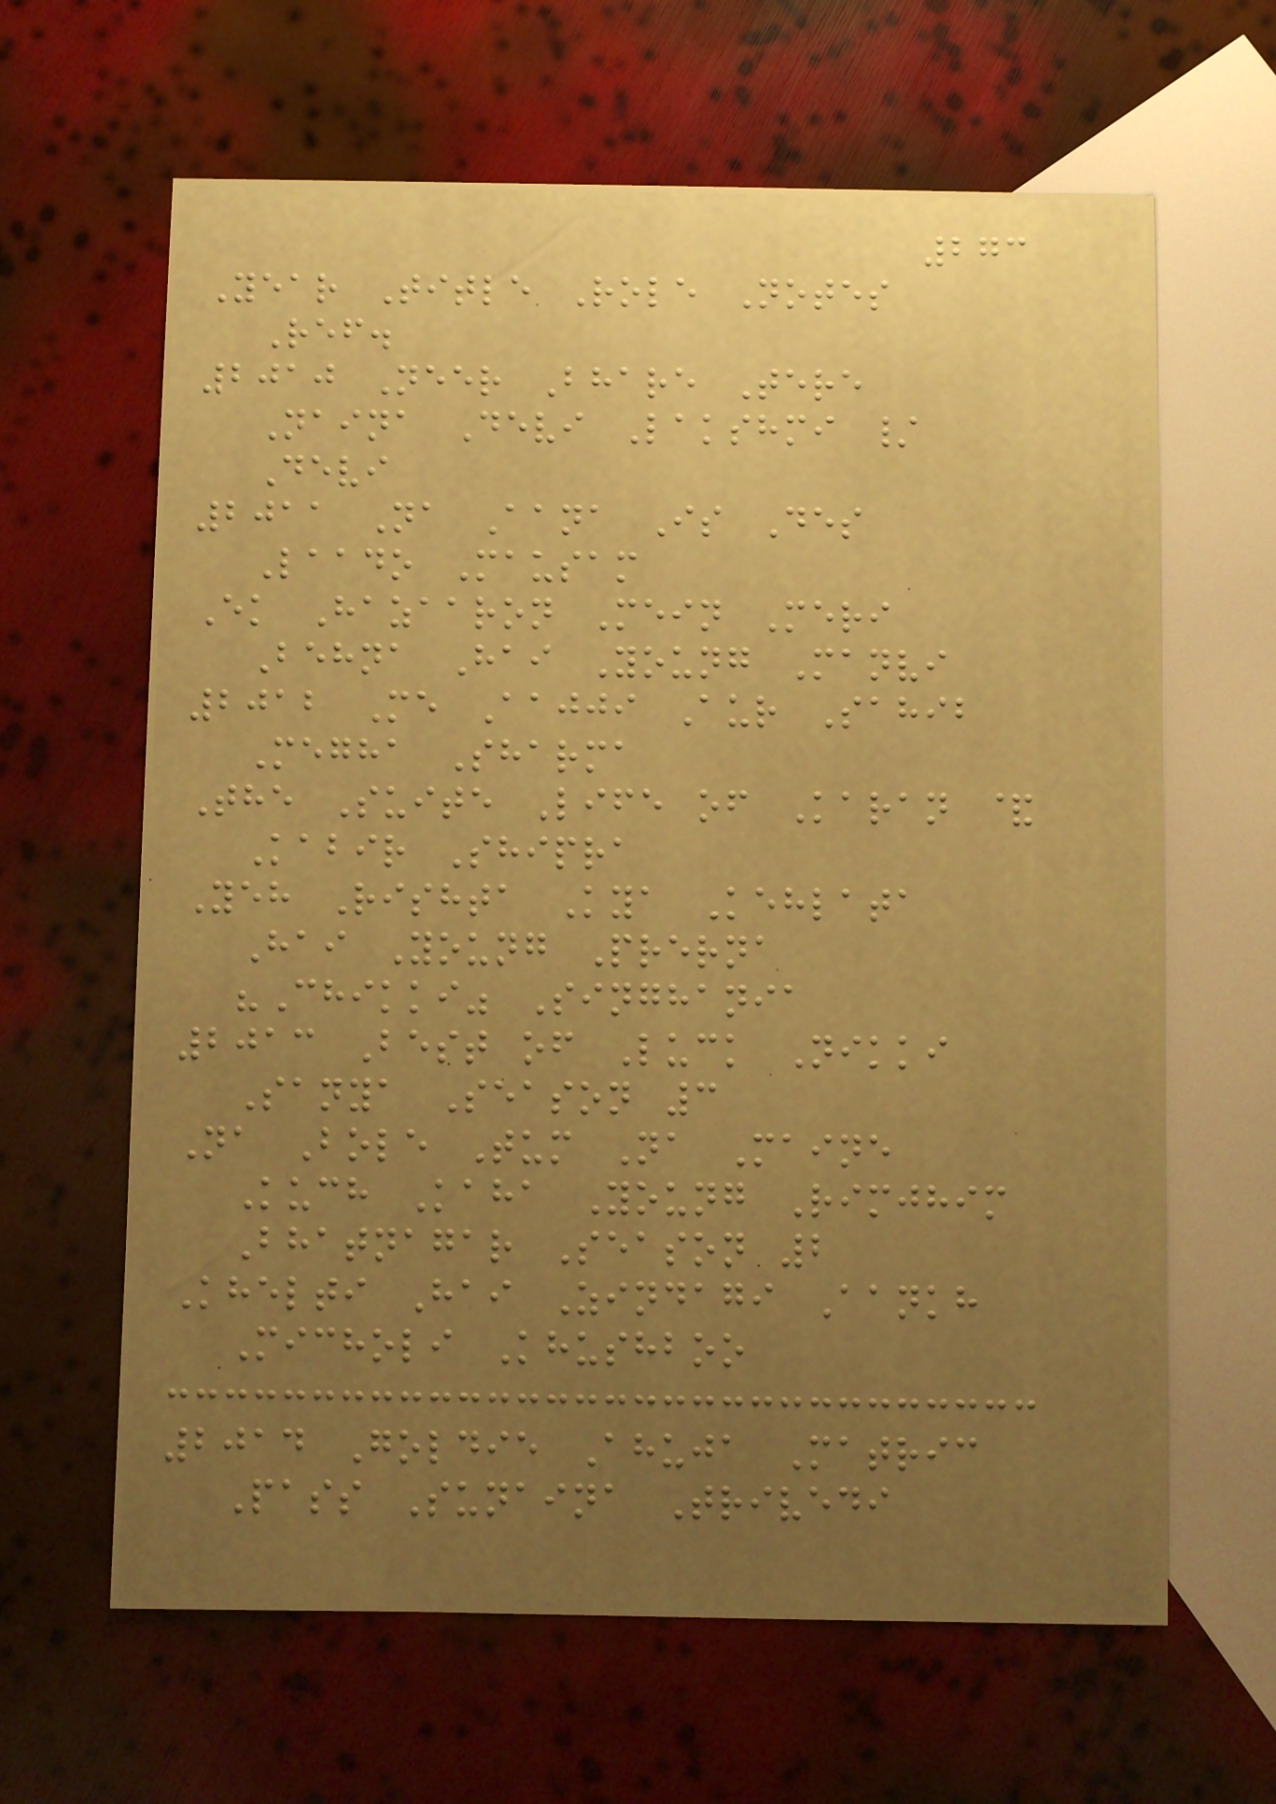273
Year Title Role Notes
Ref.
2010 Neer Bhare Tere
Naina Devi Lakshmi /
Devi
2011 Na Aana Is Des
Laado Mausam
Ek Hazaaron Mein Meri
Behna Hai Young Manvi
2012 Me Aajji Aur Sahib
Megha Sharma
The Suite Life of Karan &
Kabir Shipra
Yeh Rishta Kya Kehlata
Hai Young Prerna
"Chikki" Singhania
2013 Best of Luck Nikki
Sanya Season 3
Na Bole Tum Na Maine
Kuch Kaha Young Rimjhim
Bhatnagar Season 2
Khelti Hai Zindagi Aankh
Micholi Khushboo
2014 Goldie Ahuja Matric
Pass Sunaina Trivedi
